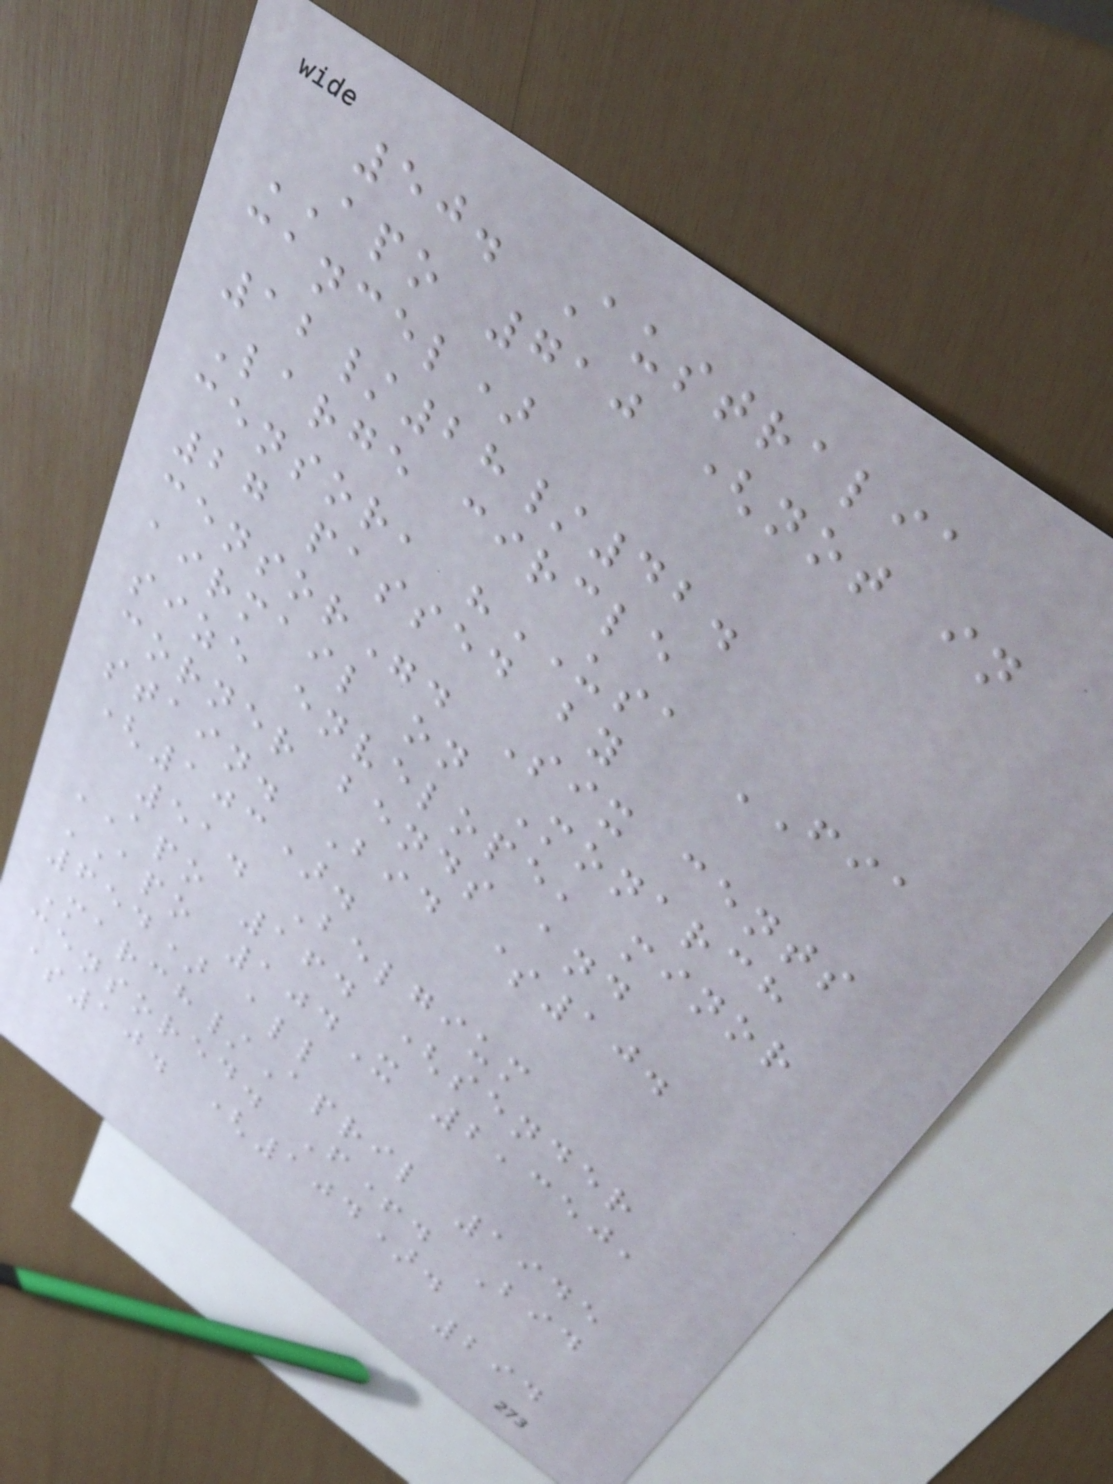50. Australia
APO 710 (not in
cancel)
12/28/42.
Large circle
censor, "USA FIA
27 passed by
censor". Six cents
airmail on Monarch
size envelope, minor
corner bends and
stain. Bid $10.
(103).
51. Belgium
APO 164 (sender
APO 104X 2,350,
654) all
March/April 1945
censored. F+. Bid
$10. (104).
294
